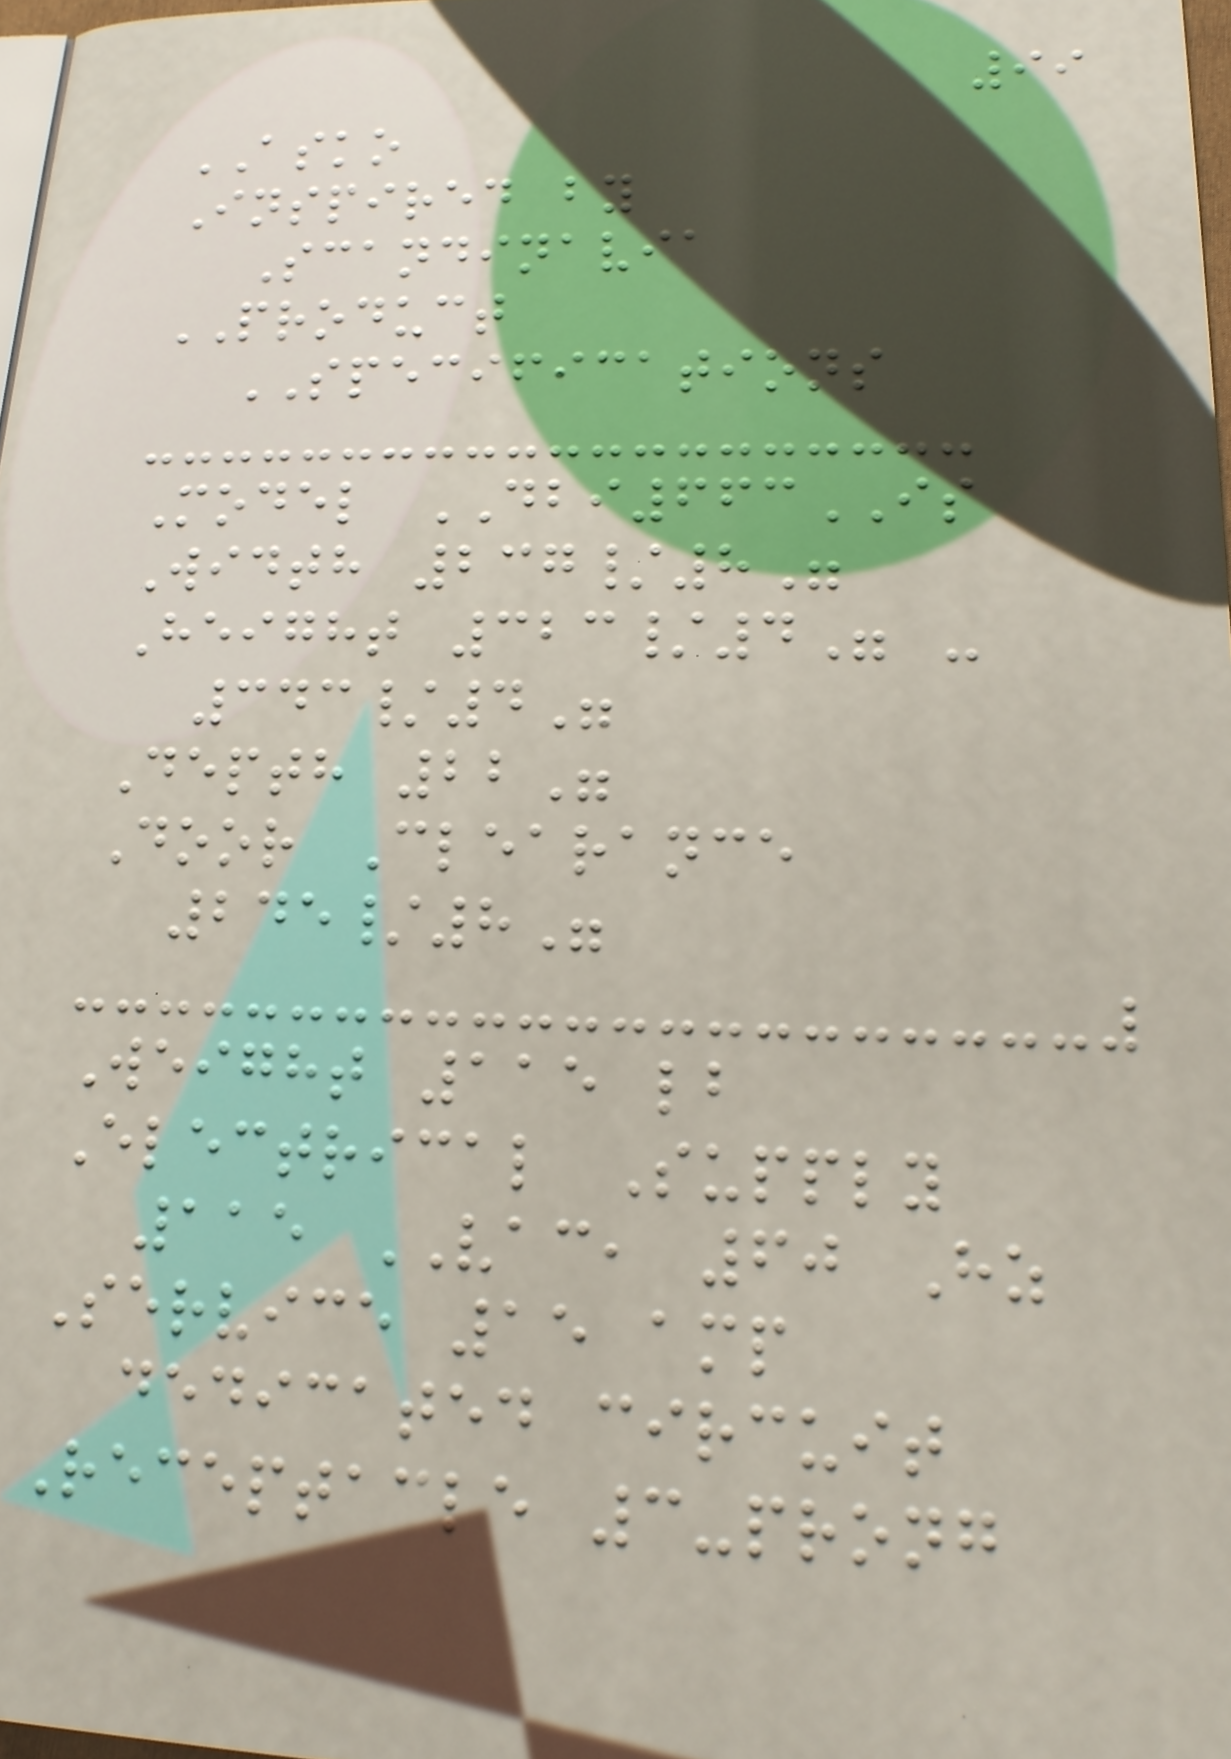99
ASKO
Inspired by
Scandinavia
PRODUCT
SPECIFICATIONS
Model DBI663IS
Width 237/8"
Height 323/4" -
343/4"
Depth 22"
Door Clearance
245/8"
Weight 115 lb
Electrical Supply
115 VAC, 60 Hz
Service 15 amp
dedicated circuit
Receptacle 3-prong
